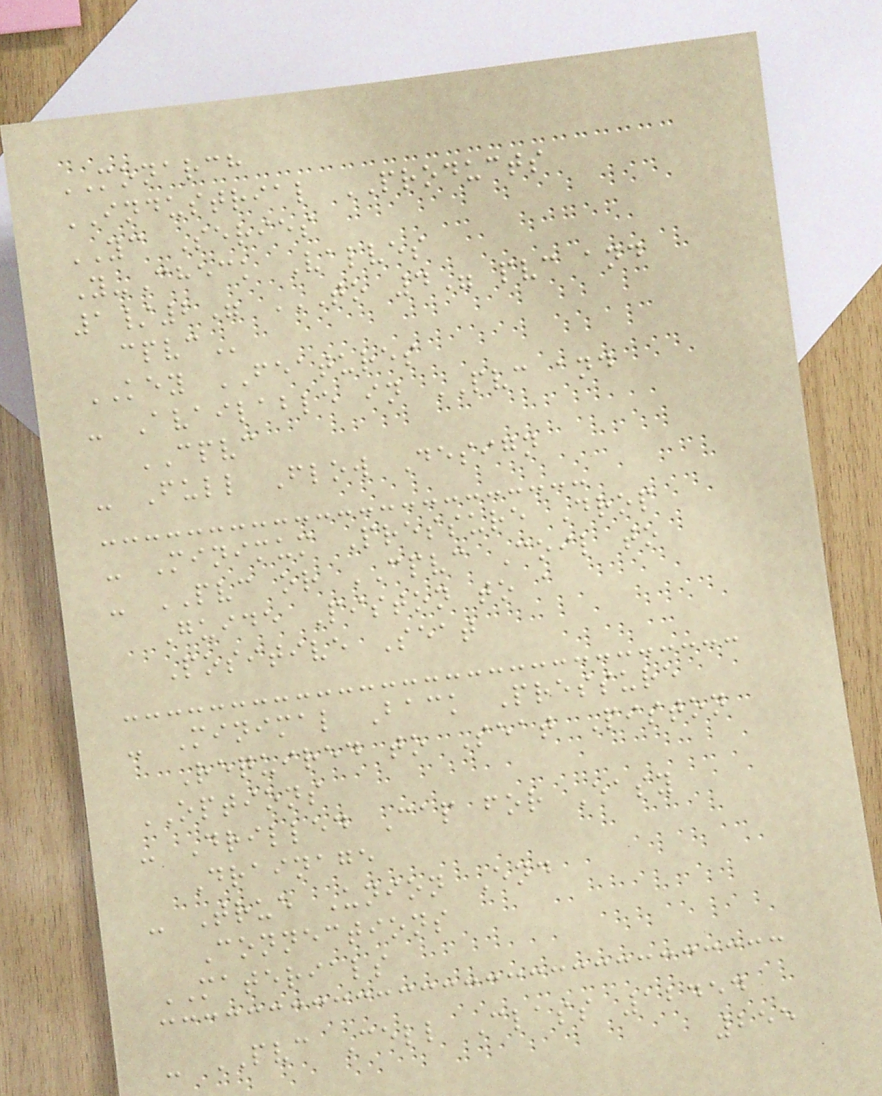MONARCH
INDUSTRIAL PRODUCTS
YC Series
Y-Check Valves
1/2" TO 4" PVC AND
CPVC
KEY FEATURES
- Available in PVC and
CPVC
- Full Flow Design
- Minimum Pressure Drop
- PVC or CPVC Coil to
Guide Piston to a
Positive Seat
- Minimal Back Pressure
Required to Seat Piston
OPTIONS
- Drilled Cap for Easy
Drainage
- True Union End
Connections
MATERIALS
- PVC Cell Class 12454
255
